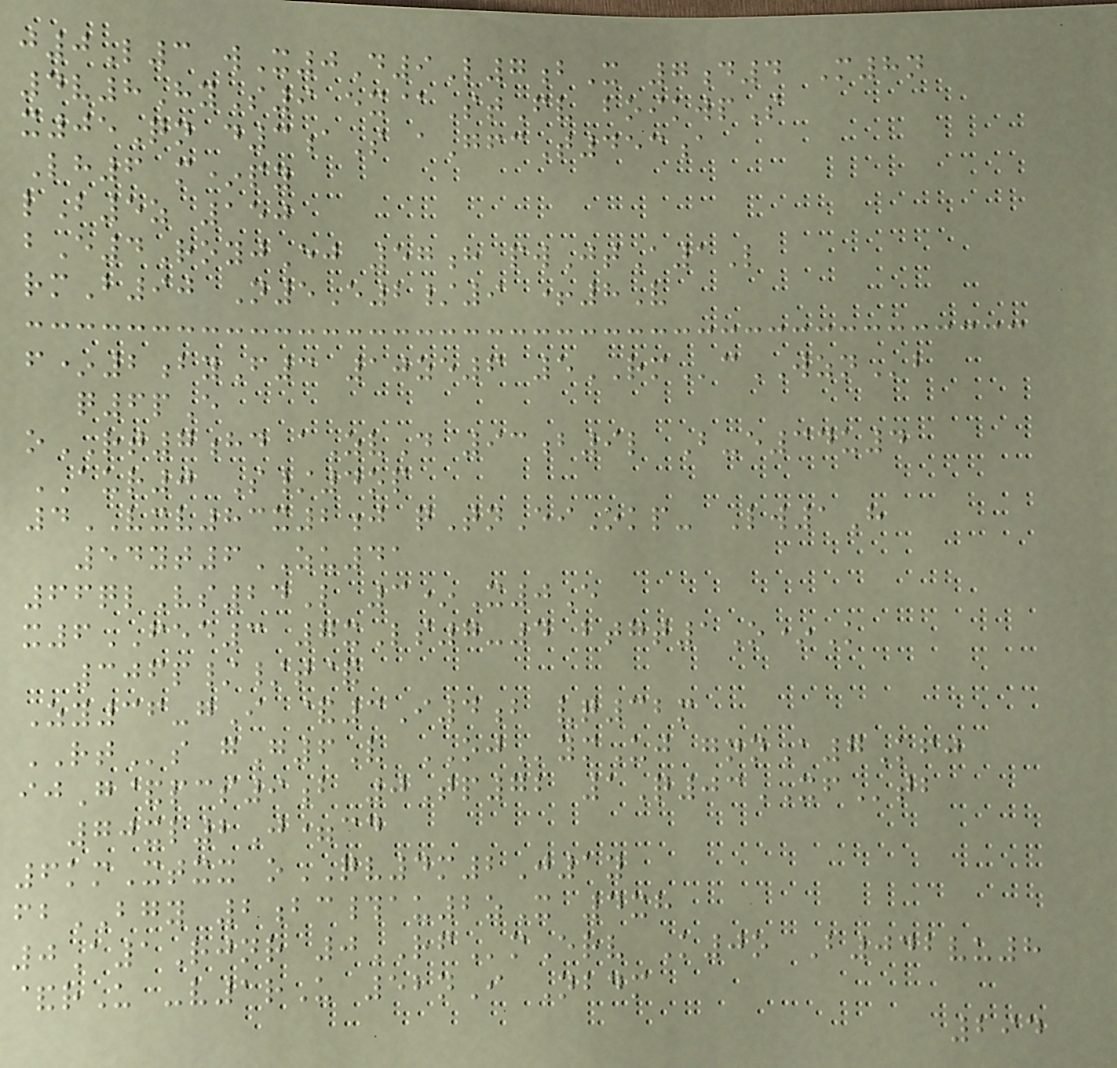j0L3 wX0D9L7bX 7d4 M8n
4v8HyS9 ex@StFv boikwpS
x05Qn d3aS aGfcT453a
Lh6 m*py
lB5z 150
bE4RoyjEj 57h pwJtA1L
rmB90 N5E2/9 +8V
f*2byF3 10ze6 5RMcWZNb
q6pE
oRT7hd aZvD 93b9l B-e34u4
AUR0 S/4op
4VXV83x2j qTnEiOkp- Lw1H
54yt6ZU41
66qlVs24L 3*X0E
x6FEE3 7xLs7-4 btgt1O*K
306p//t&
Zy36-gI &3I4b vq32m
RTs gG6V OJymUj gnnA7Kfj
ijG&pcs9b 0Tp72 1Q03XFtb
70xl2J=cd
6kmXtxx oQV4m2J1y
fbBGY 2bc#au2zX 4xh
0A1Rjnr 0RFmErv K0o B042vu8
&rU -v1rU 52nI Nbdm
294
